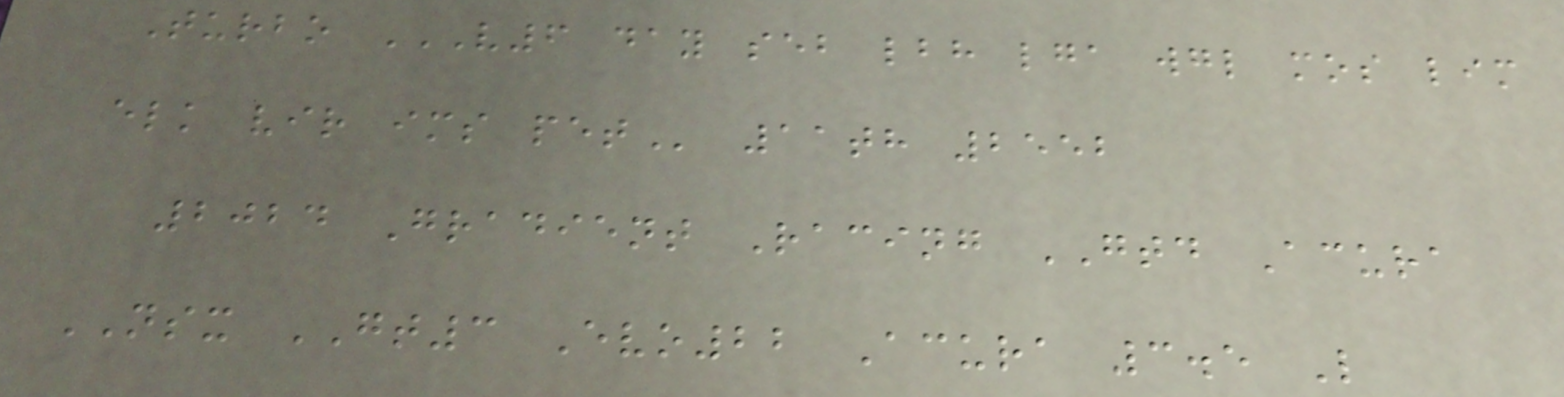Turbo V6 DAY SEB LBH LGA WGL MOS LIM
ELK VIR IMS PET 11th 2552
2024 Gradient Racing GTD Acura
NSX GT3 Evo22 Acura 3.5 L
